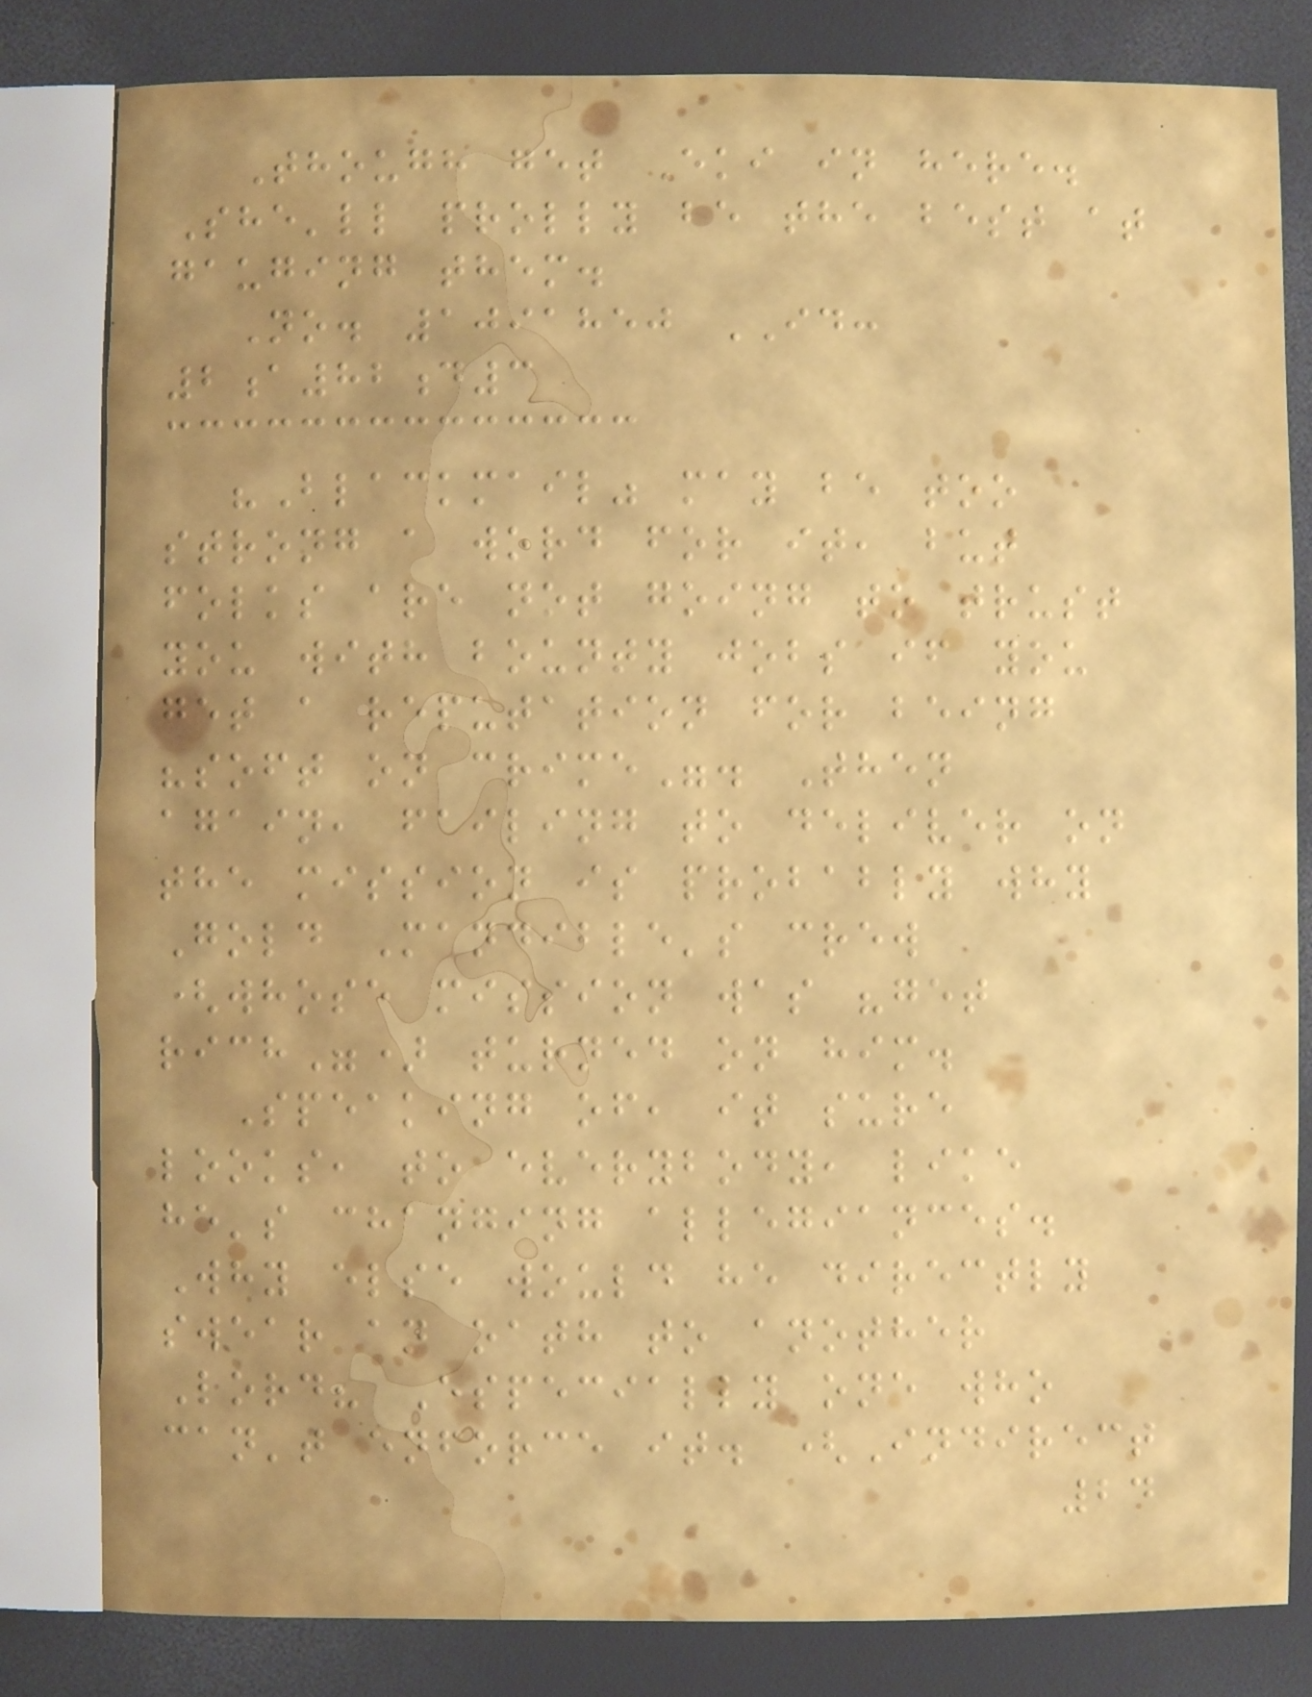Though get Eki in here.
She'll prolly be the best at
gauging them.
No. 1091850 ID:
2a82d3
"Blackmail" may be too
strong a word for it, but
folks are not going to trust
you with bounty jobs if you
get a reputation for being
"soft on crime". Then
again, failing to deliver on
the mission is probably why
Gold Mandible's crew
(whose mission was "get
rich") turned on him.
Speaking of, it sure
looks, to everybody, like
he's changing allegiances.
Why else would he directly
swear an oath to another
Lord? Especially one who
can't enforce it. (Indirect
24
